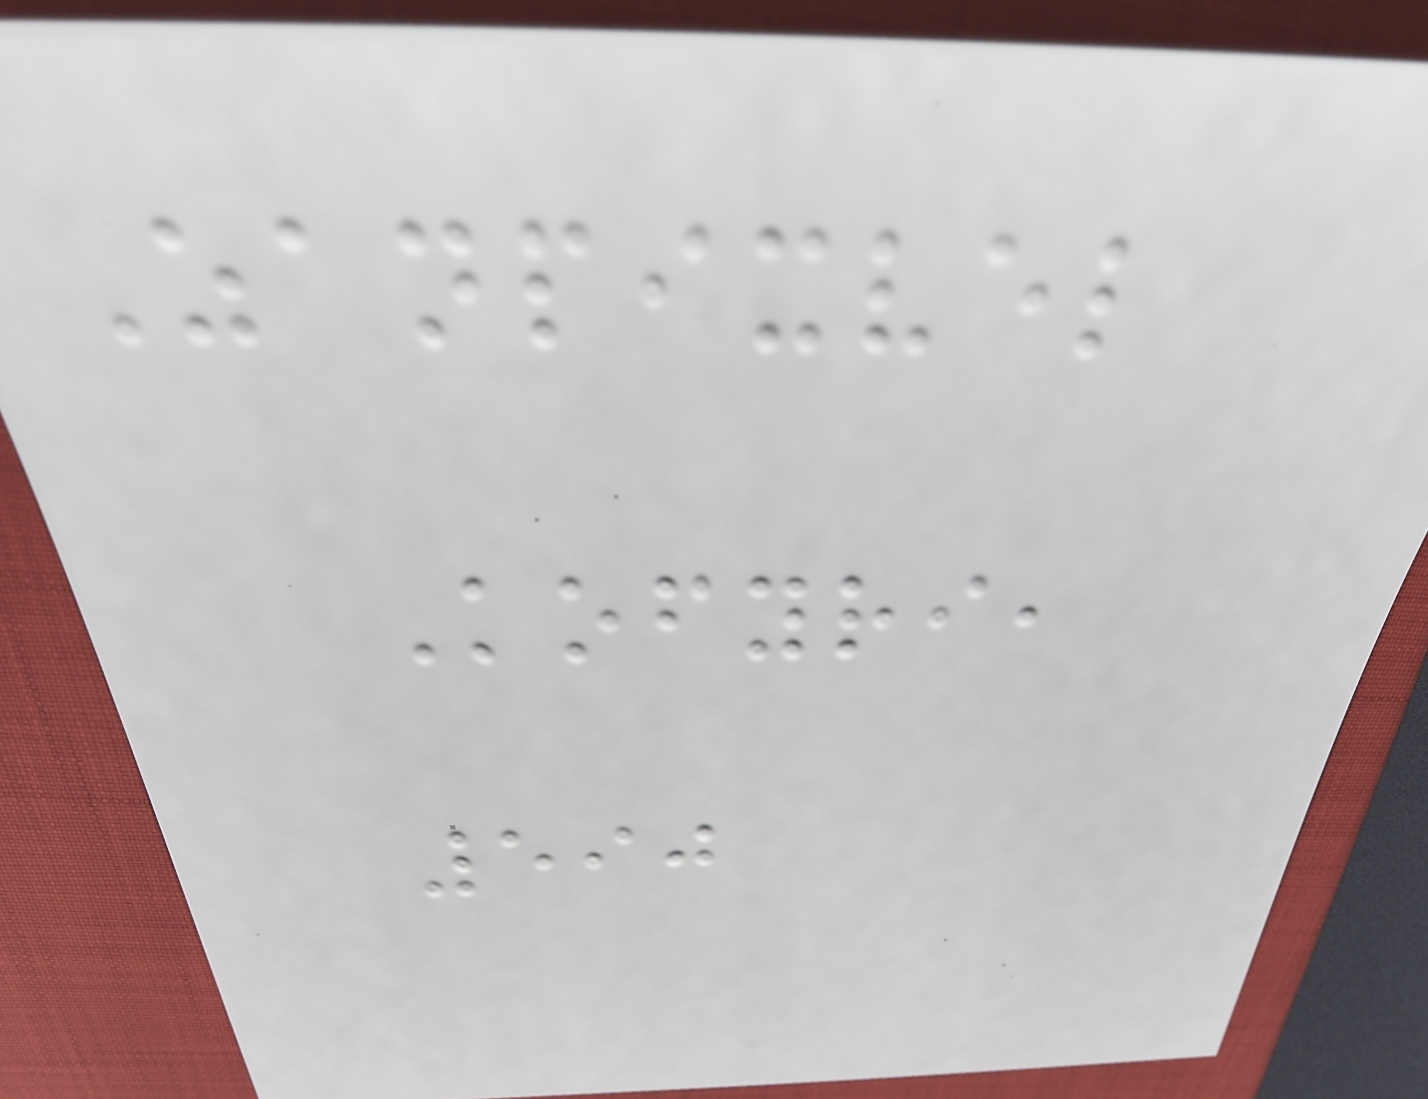Zanpixvel
Kofyri,
590
